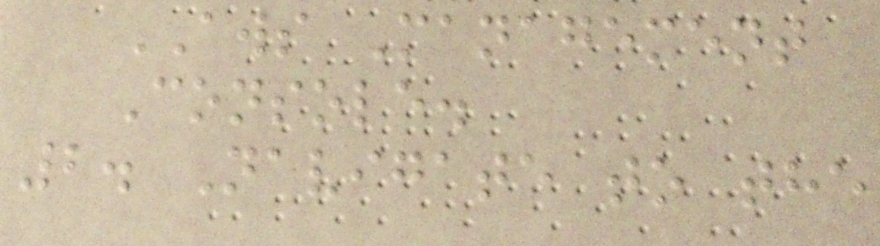AWS Management
Console.
2. Navigate to the
